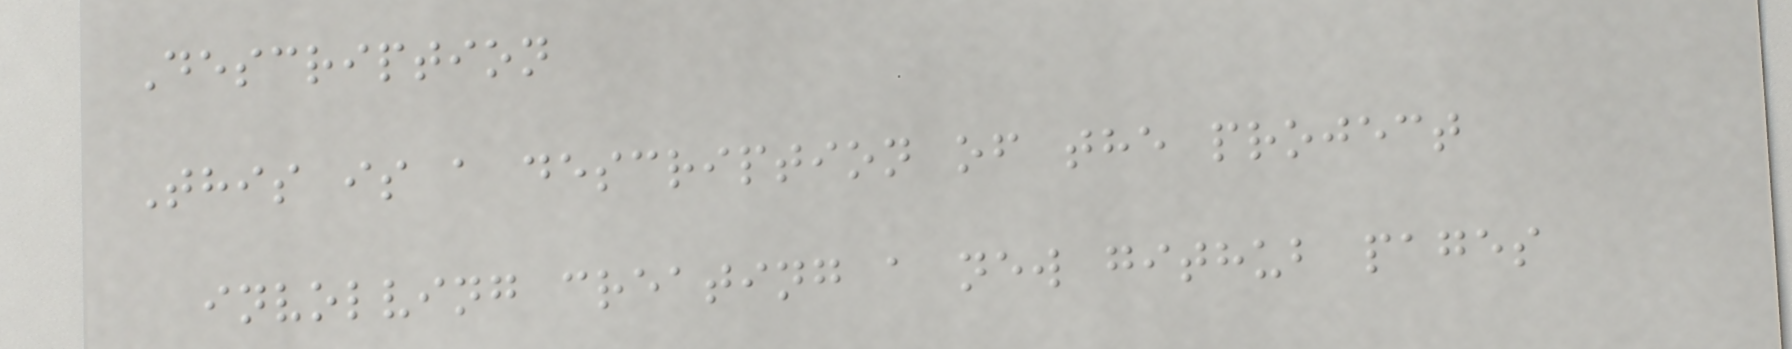Description
This is a description of the project
involving creating a new github pages
